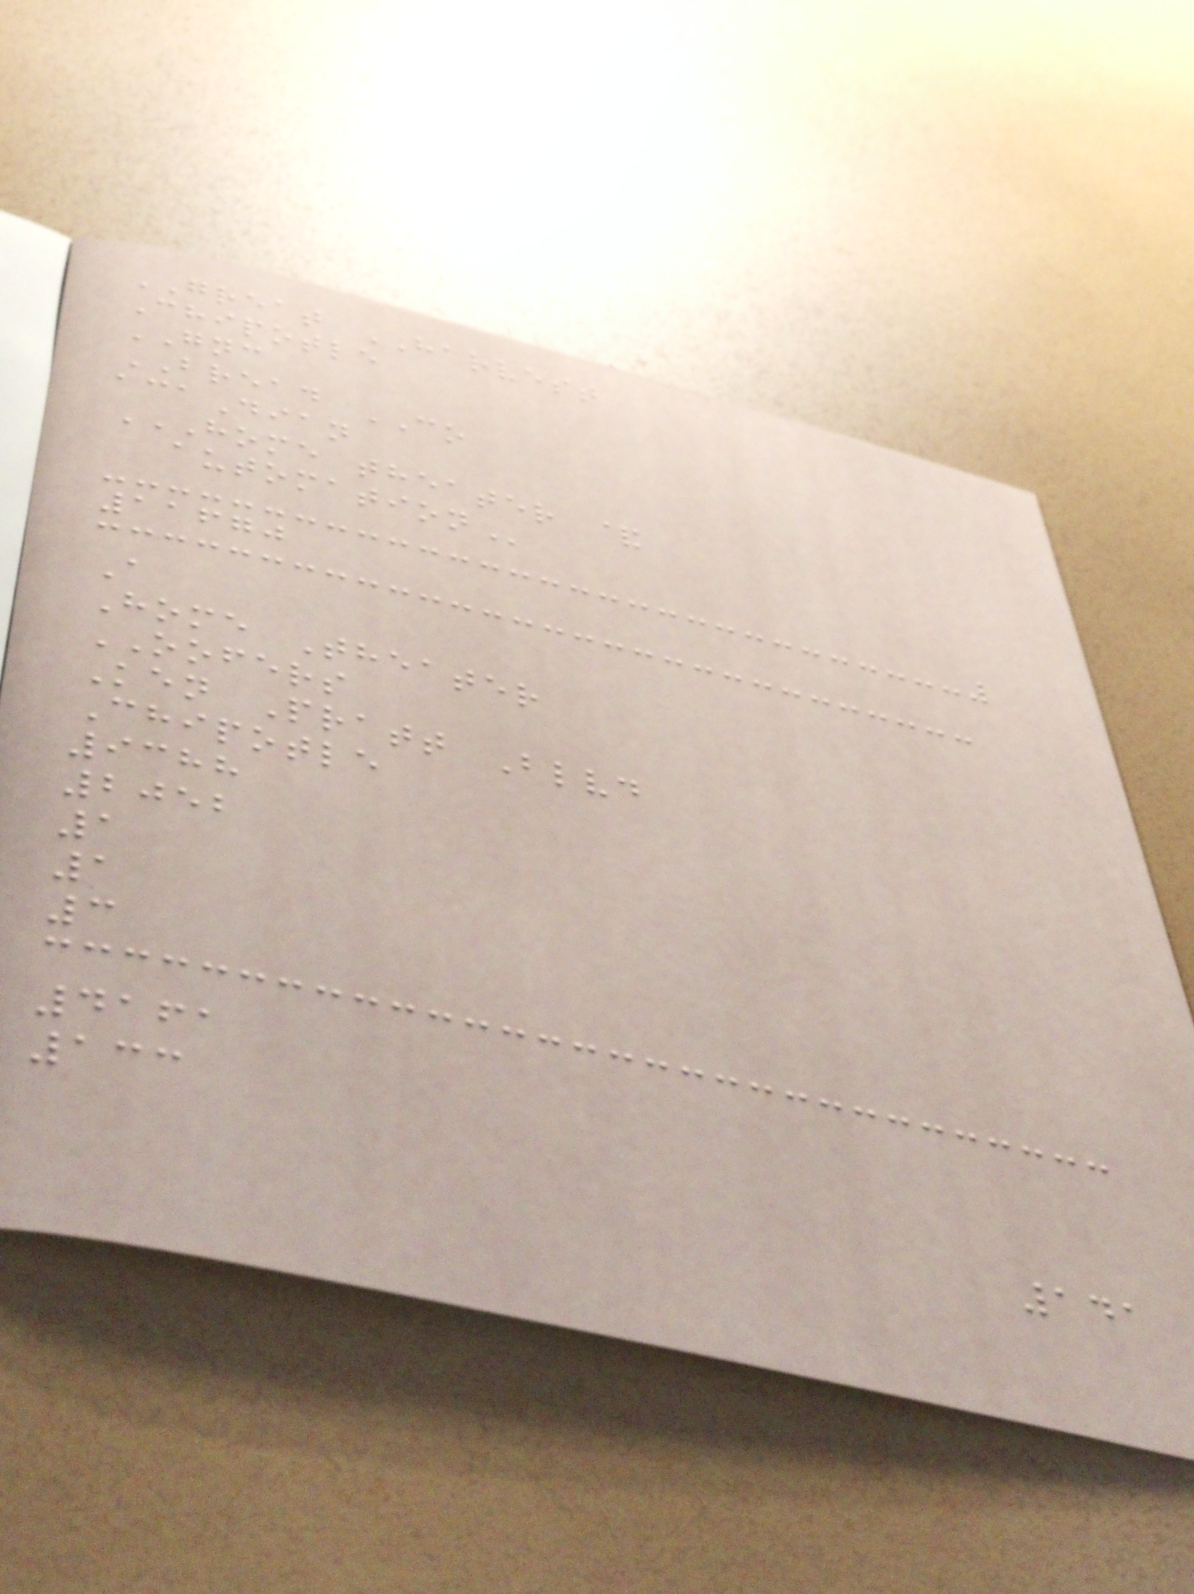GREAT HARVEST
Chipotle
GNC
BREAD CO
acaDian
HOME THEATER &
AUTOMATION
11670
A
Home Theater
OOFERS
Ken Pratt Blvd
Chipotle
9388
2052
1
1
3
4161
133
141
